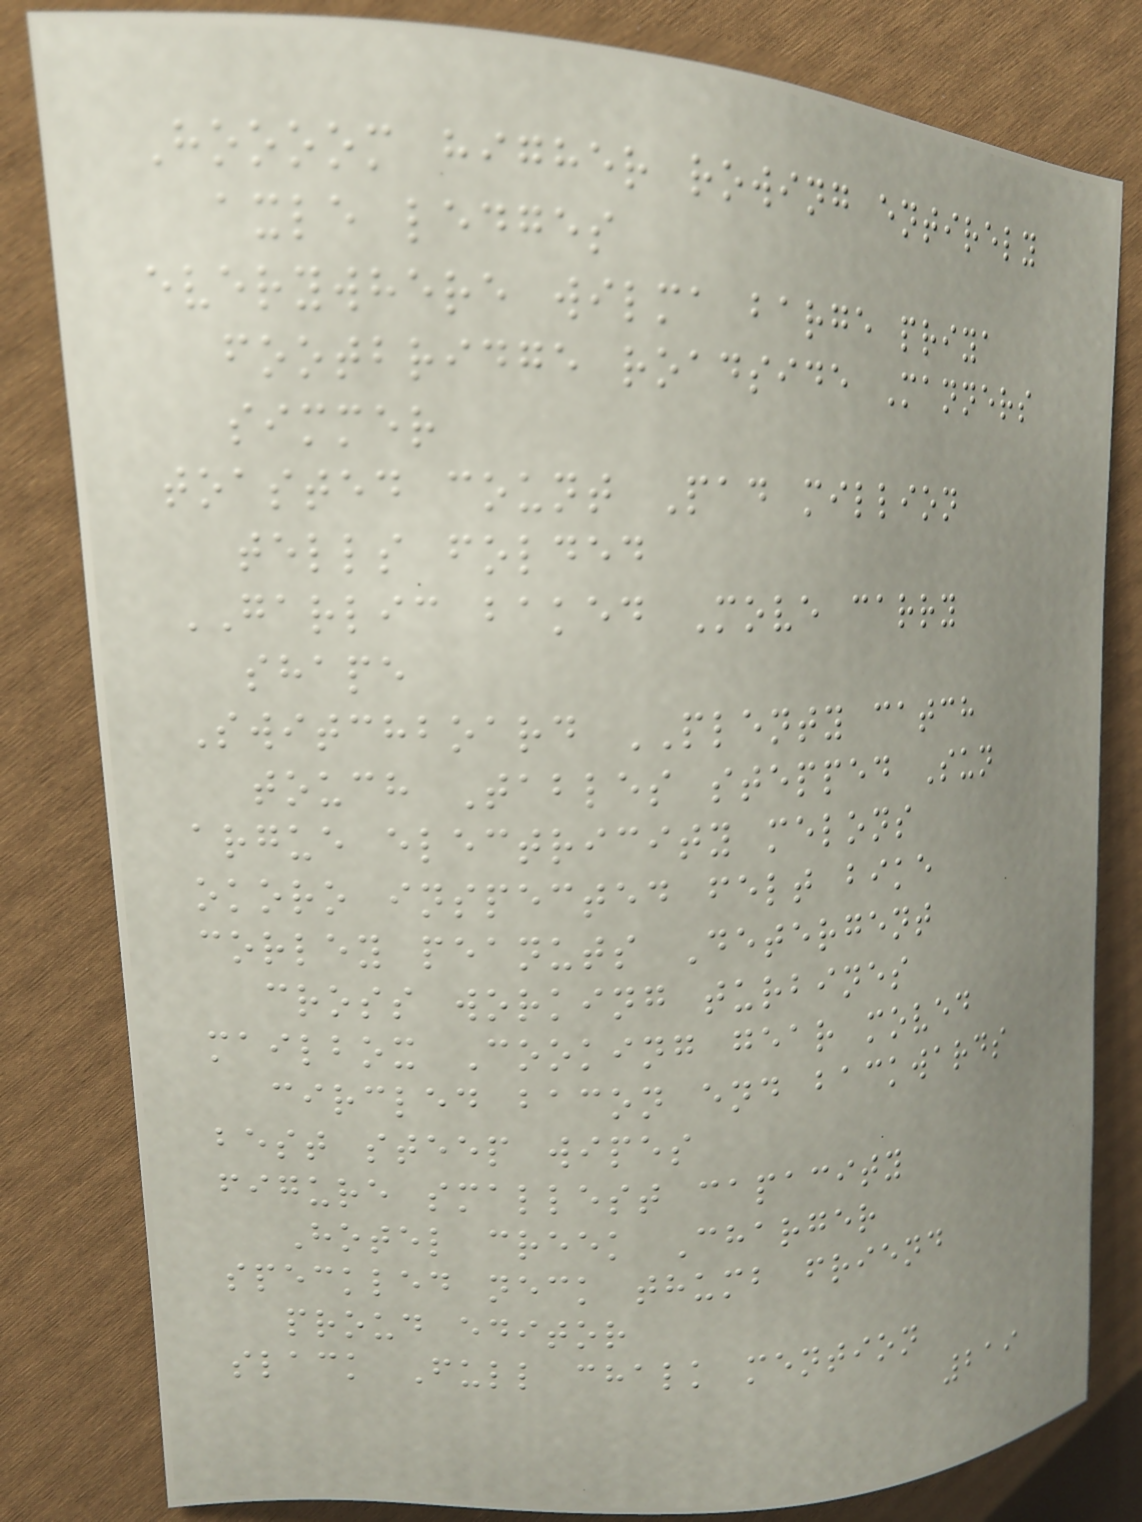Hoooom higher rowing entirely
axle ledges
everywhere wilma barge priya
footbridge roadside Manners
simmer
toasted count Pad million
tells folded
GARLIC baked Move carry
shape
Switchboard PLENTY catch
touch Tables stepped Sun
argue electricity melons
okoro inspected felt bike
corley peanuts Detergent
cross working turbines
mailbox Cooking gear moved
circled bacon end backwards
best steep wipes
figure smallest capacity
Hotel creek Charger
speckled neck thumb friend
proud editor
slack Full chalk mention
219
